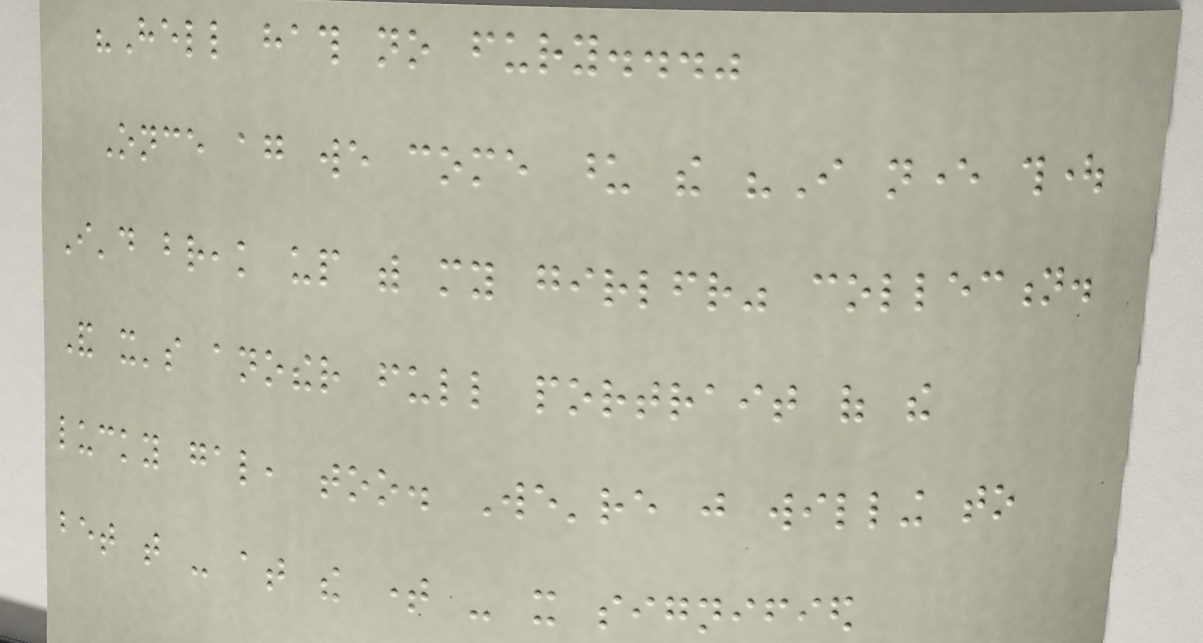"Hell hath no fury..."
Once again we come upon the "I never thought
I'd break up with my girlfriend" collection.
And it's another full portrait of the
lucky gal, too. We're just willing to
bet that - at the time - it signified
